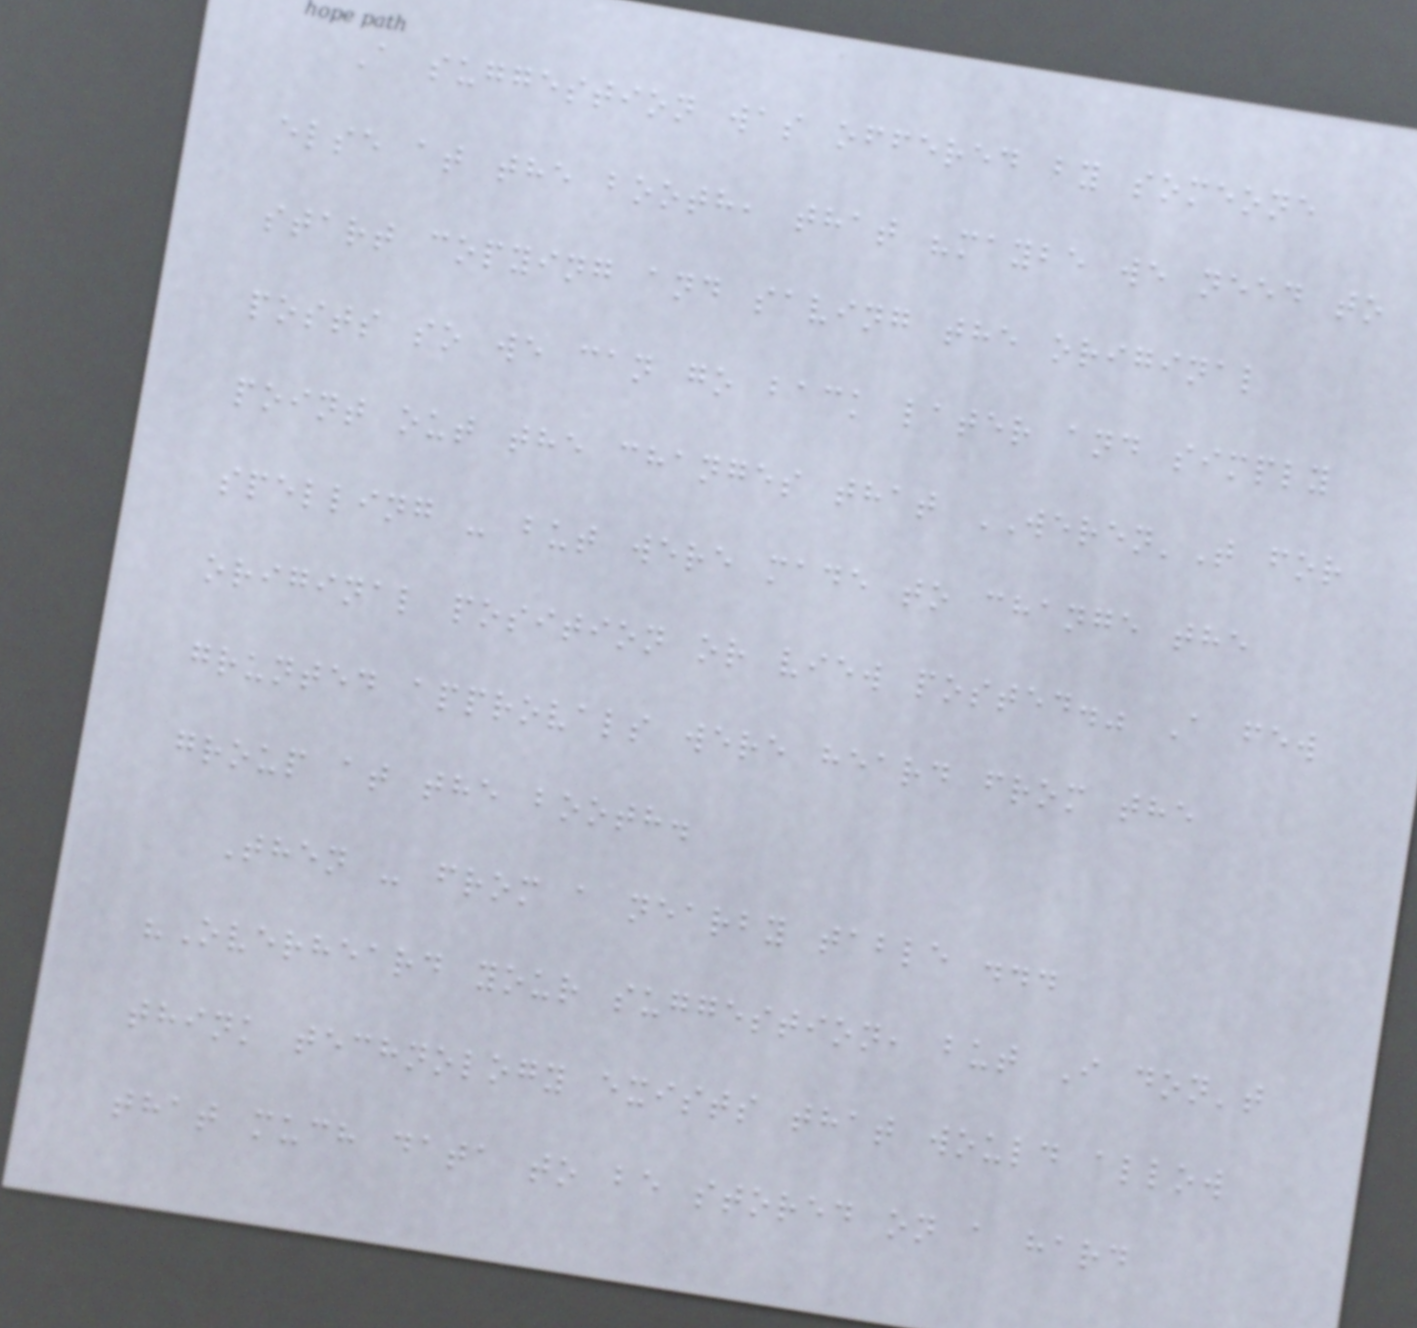A suggestion was offered by someone
else at the booth, that "maybe we need to
start copying and saving the original
posts so we can go back later and simply
point out the changes that WEREN'T for
spelling - but were made to change the
original position or view posted." A few
grunted approvals were heard from the
group at the booth.
Then - from a nearby table ...
"Overheard your suggestion, but I don't
think technology exists that would allow
that much data to be stored on a hard
